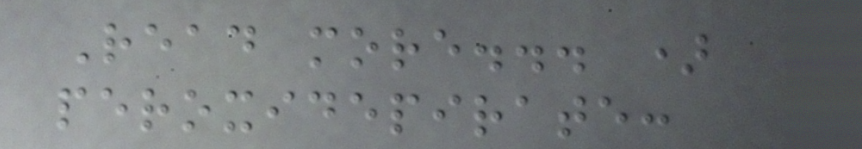Read more... )
peroxidepirate:
